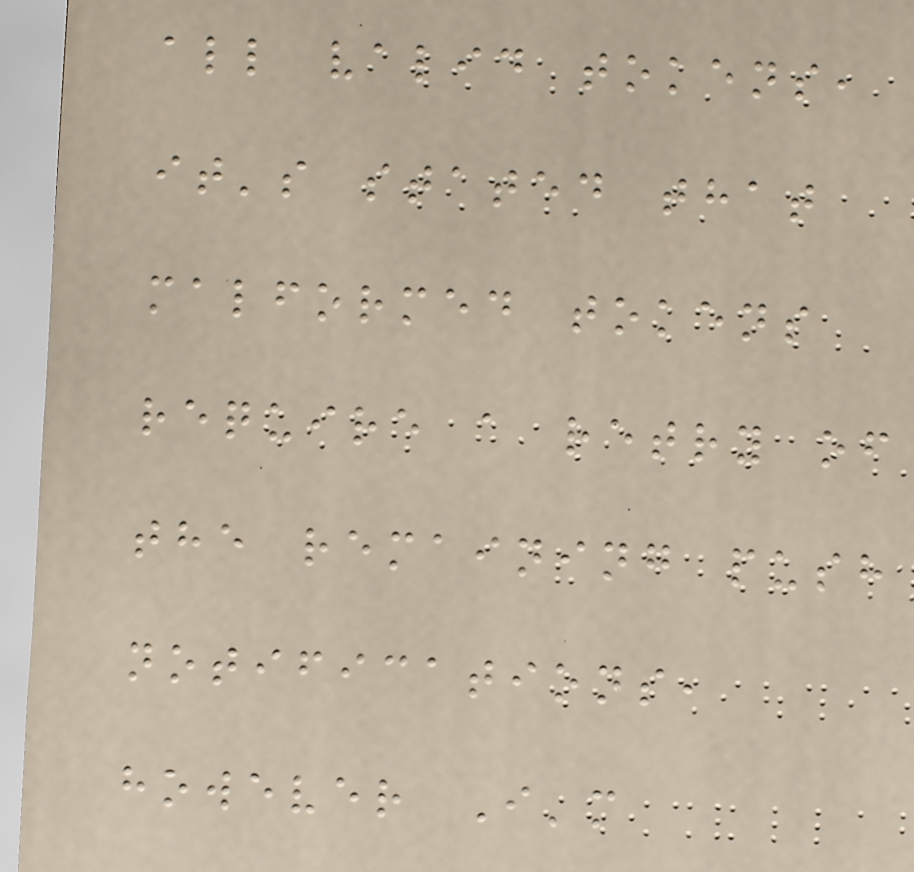all valid tokens,
it's stated that
malformed tokens
require a retry of
the remaining push
notifications,
however I'm
